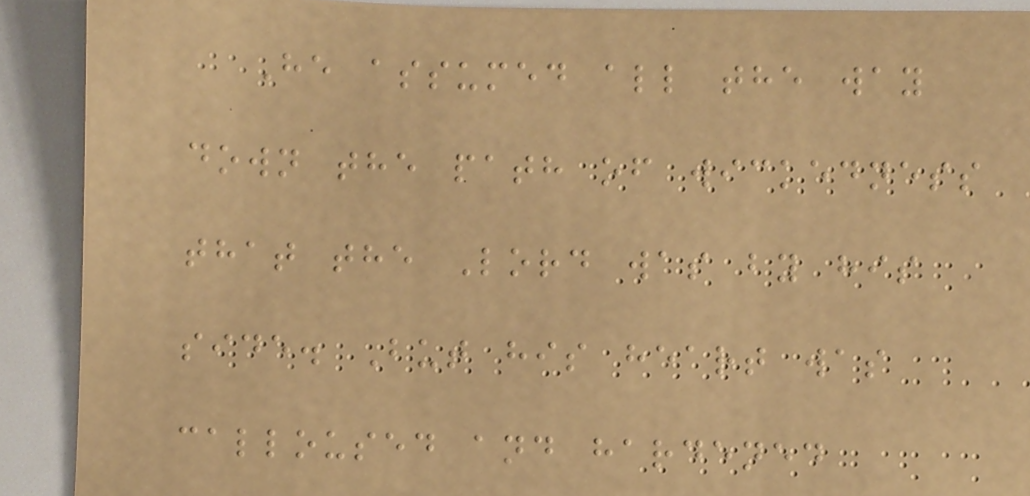He assumed all the way
down the path of wickedness
that the Lord was by his
side. But his heart was
calloused and hardened
